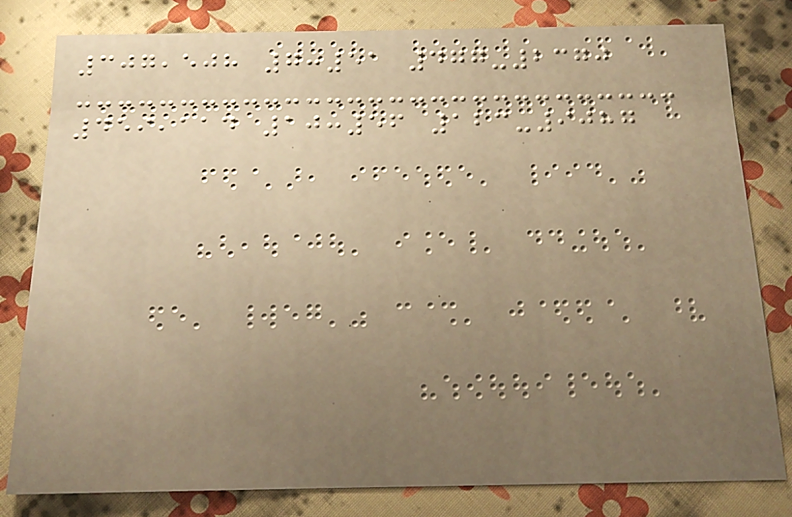307,508 7:51 477-2370
459,114 10:56 123-9087
